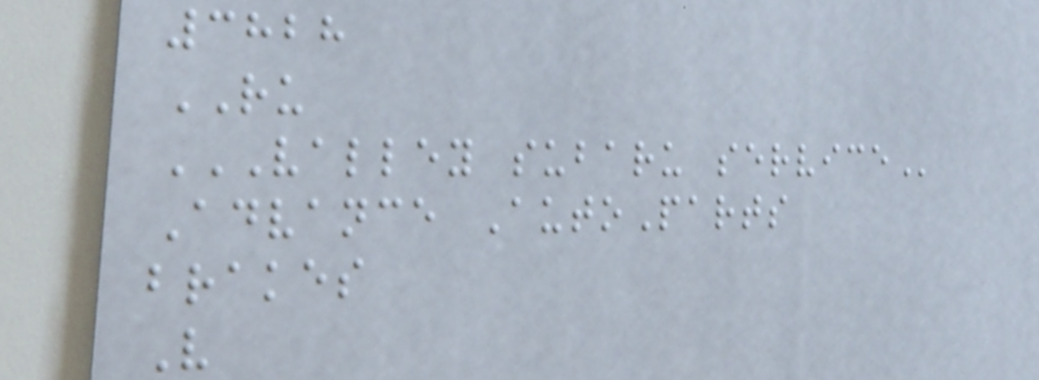3828
RU
VALLEY SUBARU SERVICE
Advance AutoParts
brakes
V
